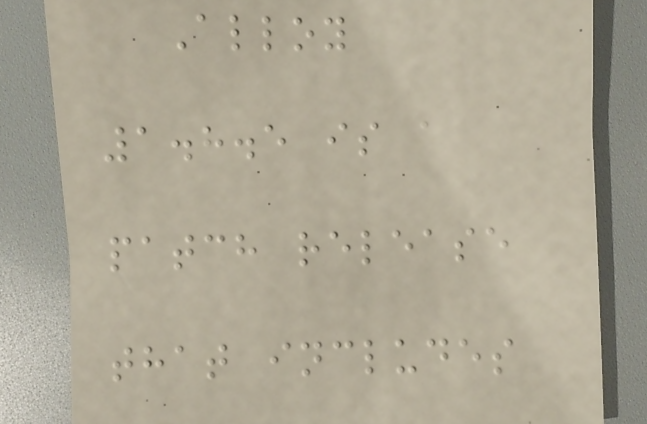Alloy
1.8.5 is a
patch release
that includes
